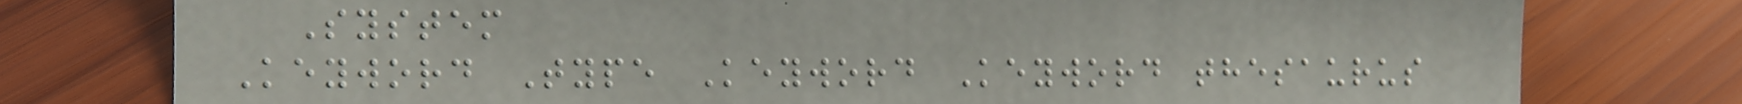System
Keyword Type Keyword Keyword thesaurus
